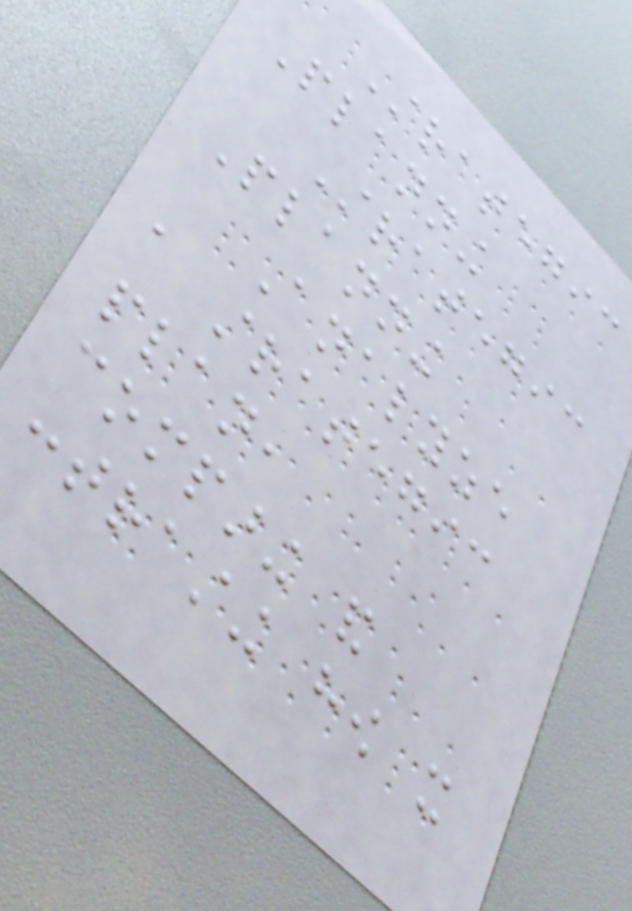Strategic
Planning
Strategic
Planning
Analyze
a strategic
plan,
comparing and
contrasting how it
